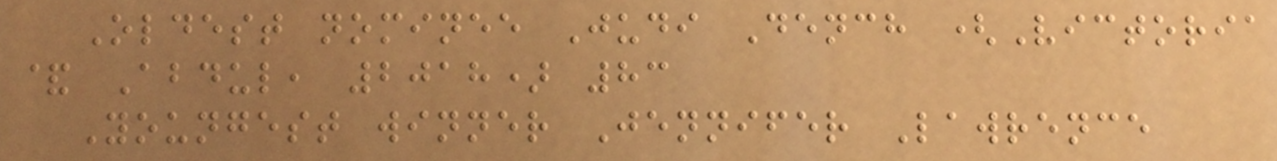Oldest nominee Judi Dench (Victoria
& Abdul, 2018) 83
Youngest winner Jennifer Lawrence
